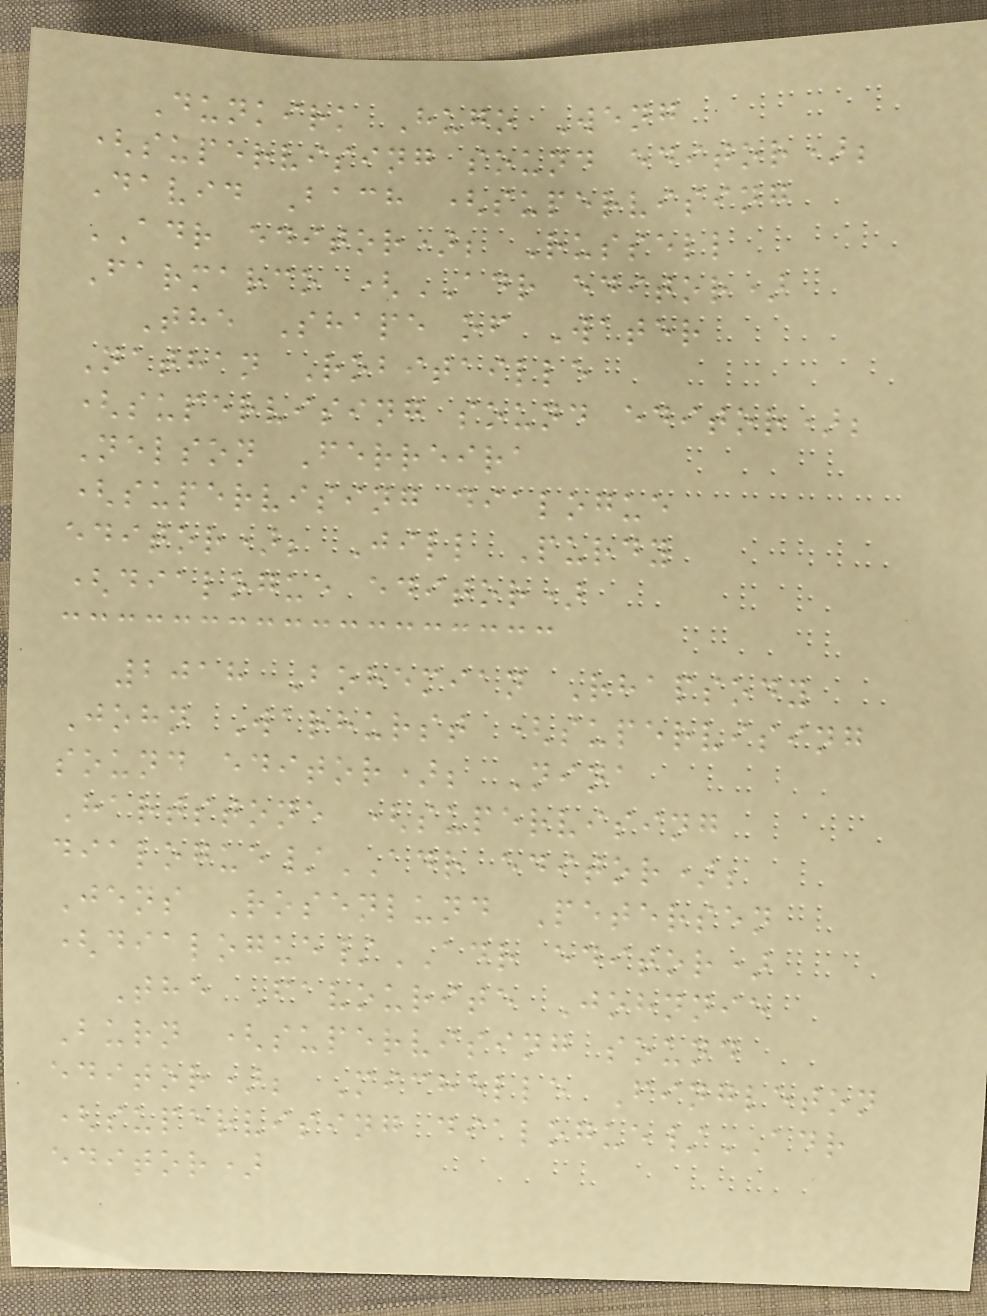Dunkirk Hugo Weng
(supervising sound editor);
David Bach (supervising
ADR editor); Russell
Farmarco (ADR editor)
The Shape of Water
Nathan Robitaille
(supervising sound editor);
Nelson Ferreira
(supervising dialogue
editor); Jill Purdy
(dialogue editor)
2018 Bohemian Rhapsody
John Warhurst (supervising
sound editor); Nina
Hartstone (supervising
dialogue/ADR editor);
Jens Rosenlund Petersen
(dialogue/ADR editor)
The Favourite Johnnie
Burn (supervising sound
editor); Michelle Fingleton
(supervising dialogue/ADR
editor)
